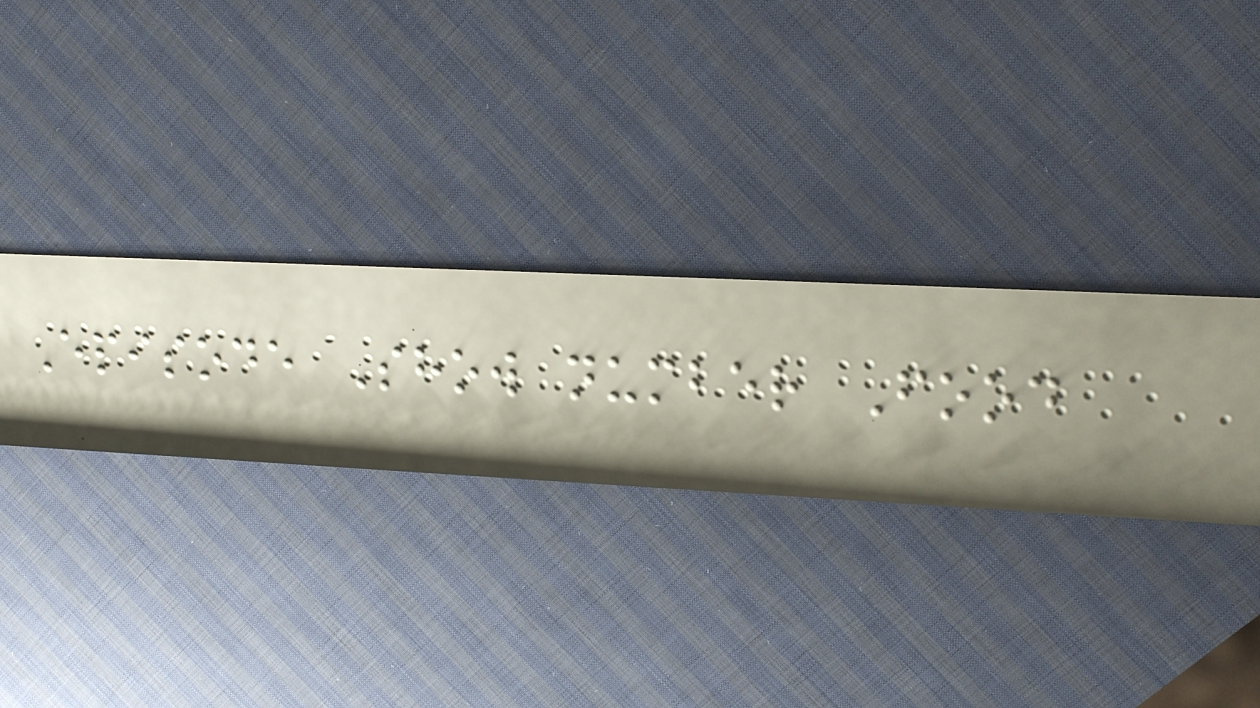Episode Show number Food
